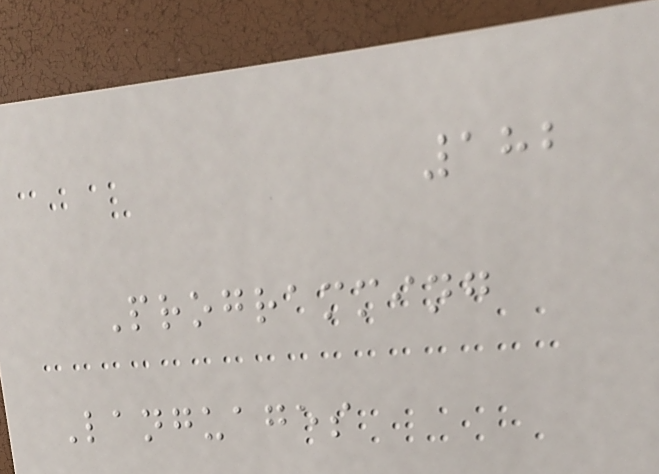182
Programming
Languages
